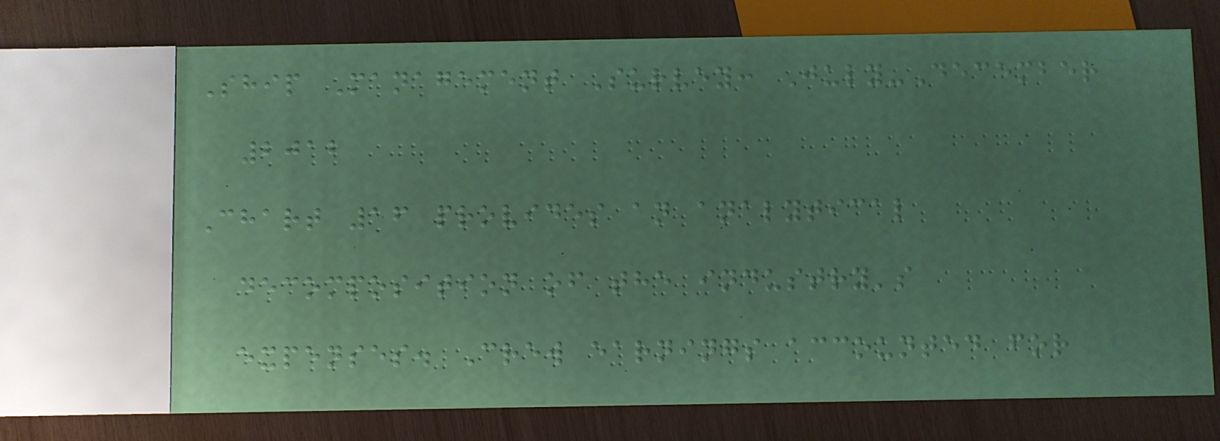Ship Management Survey: July-December
2012
Chart 16 provides an analytical
decomposition of the industry's
expenses. Crew earnings accounted for
